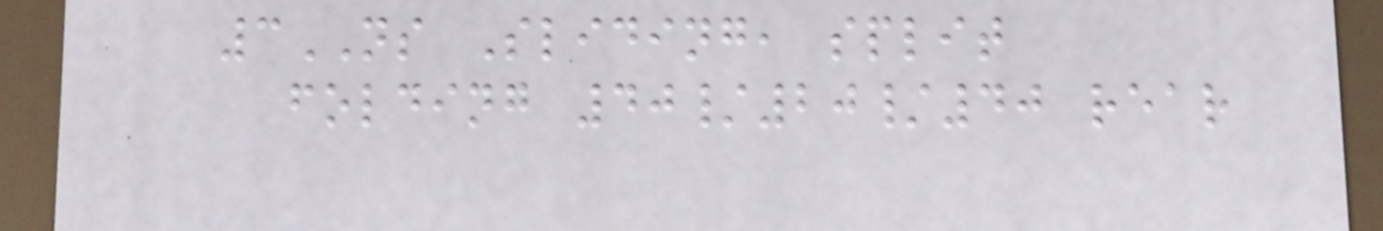3NS Sliding, split
folding 40/20/40 rear
